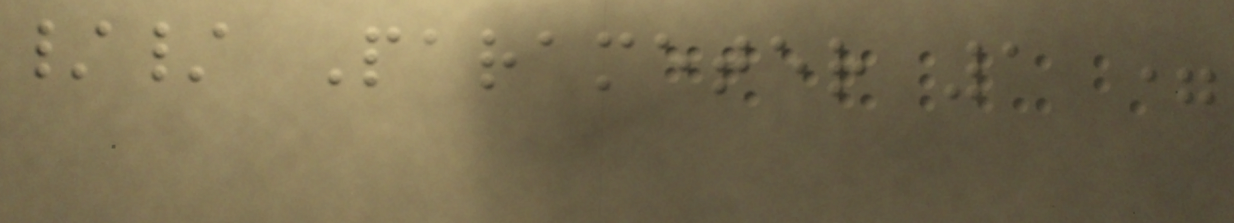// Parameter 1 =
